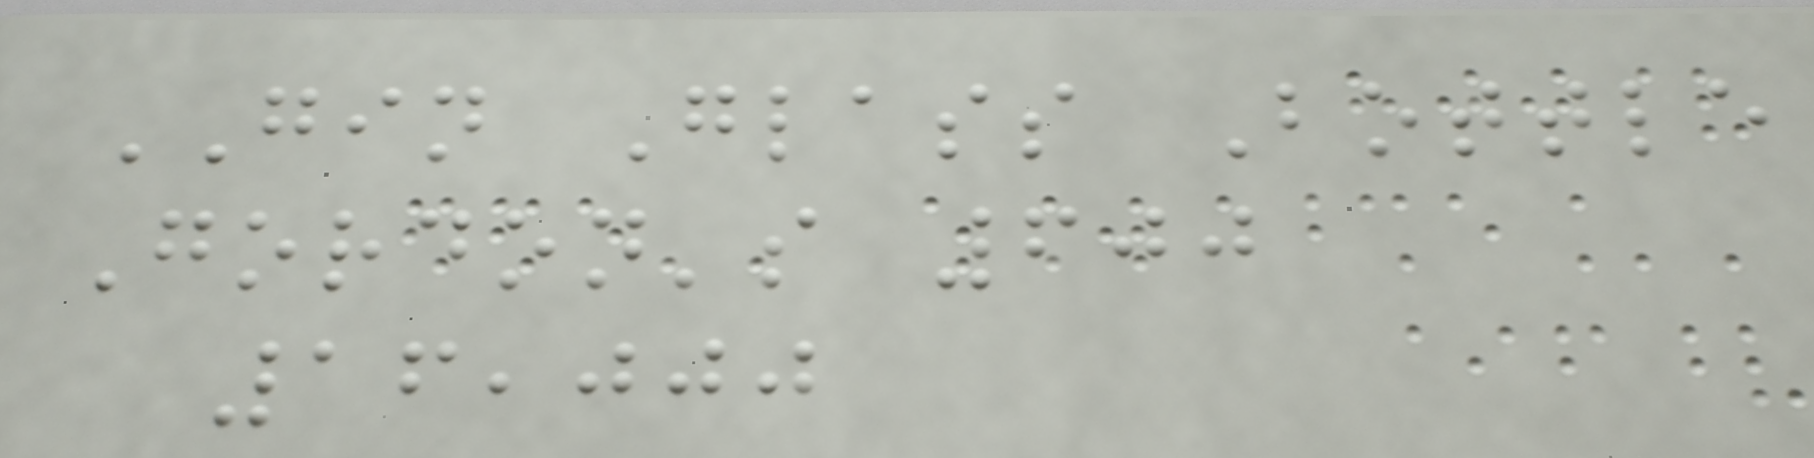GIN Glass Bottle
Gordon's 600
16,000
